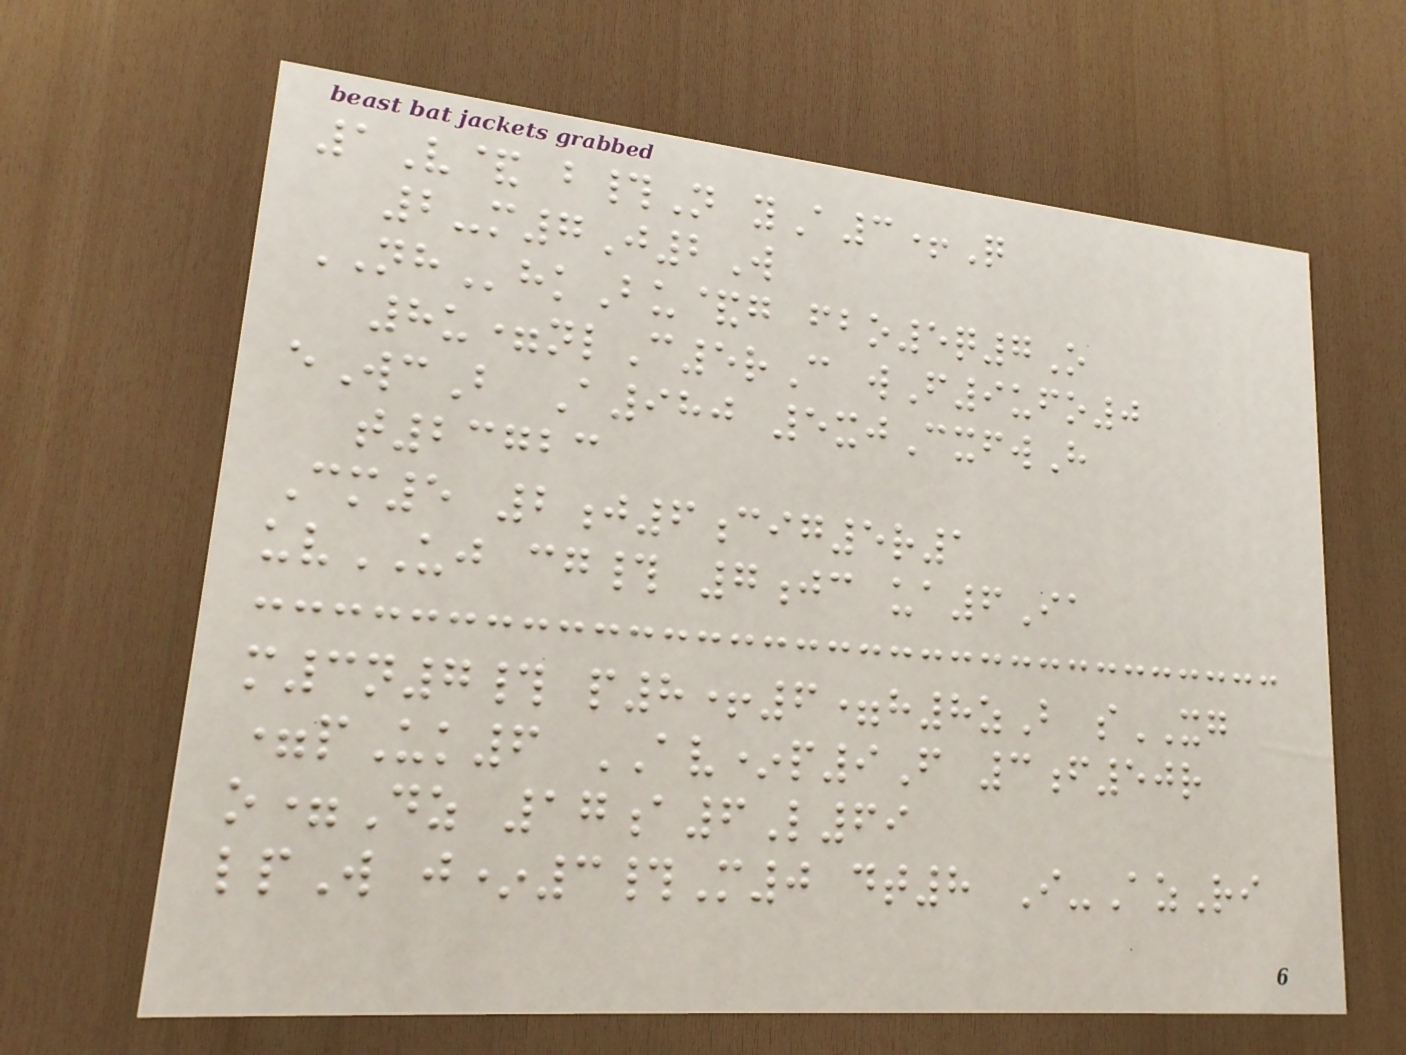1V& b#N yA3+Q
2-m7J2W
NHhkBu&g fbo5q7O
8u=nlC5rC wF9ufo0
eWcB A980 5xjCxfwH
t23723
Cm5 2j6cig5r1
uvUJ cg# 7jc ua6Ia
m3n7# p8+6=h8zB sXG
=pUk6 AV*p9F 3f50r
o=Dz 17a6L69
lpW j*3#M0 dt8 I-AzRi
